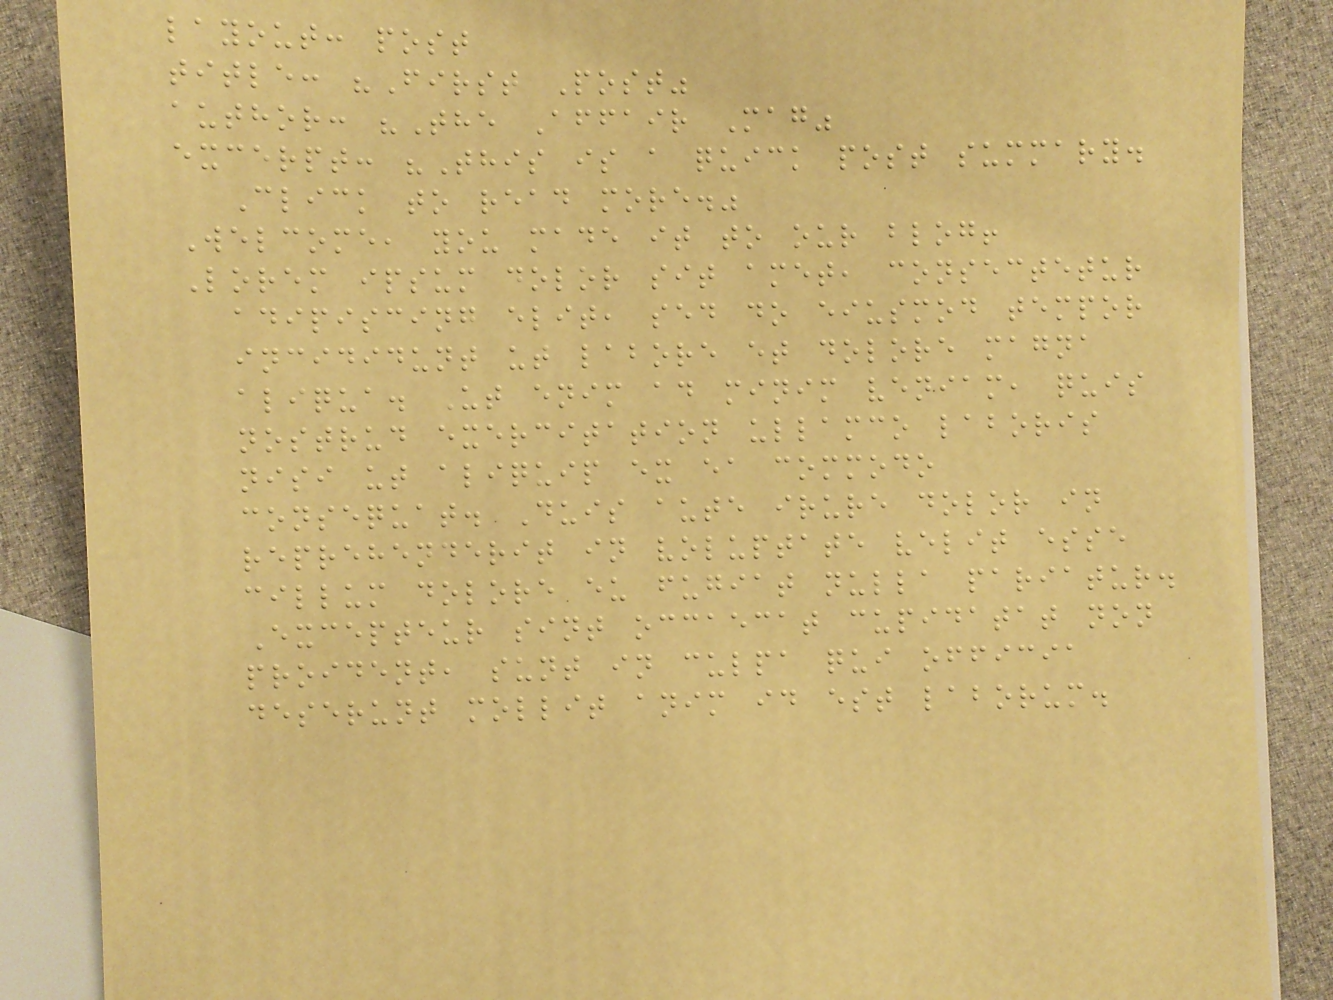layout: post
title: "First Post"
author: "The Affair Mag"
excerpt: "This is a quick post summary.
Click to read more."
Welcome, you made it to our blog!
Lorem ipsum dolor sit amet, consectetur
adipiscing elit, sed do eiusmod tempor
incididunt ut labore et dolore magna
aliqua. Ut enim ad minim veniam, quis
nostrud exercitation ullamco laboris
nisi ut aliquip ex ea commodo
consequat. Duis aute irure dolor in
reprehenderit in voluptate velit esse
cillum dolore eu fugiat nulla pariatur.
Excepteur sint occaecat cupidatat non
proident, sunt in culpa qui officia
deserunt mollit anim id est laborum.
